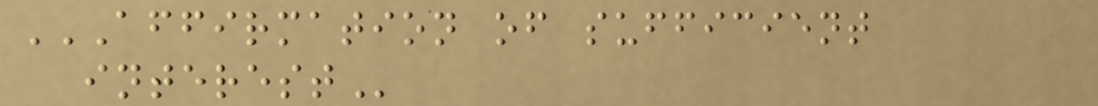AFFIRMATION OF SUFFICIENT
INTEREST
